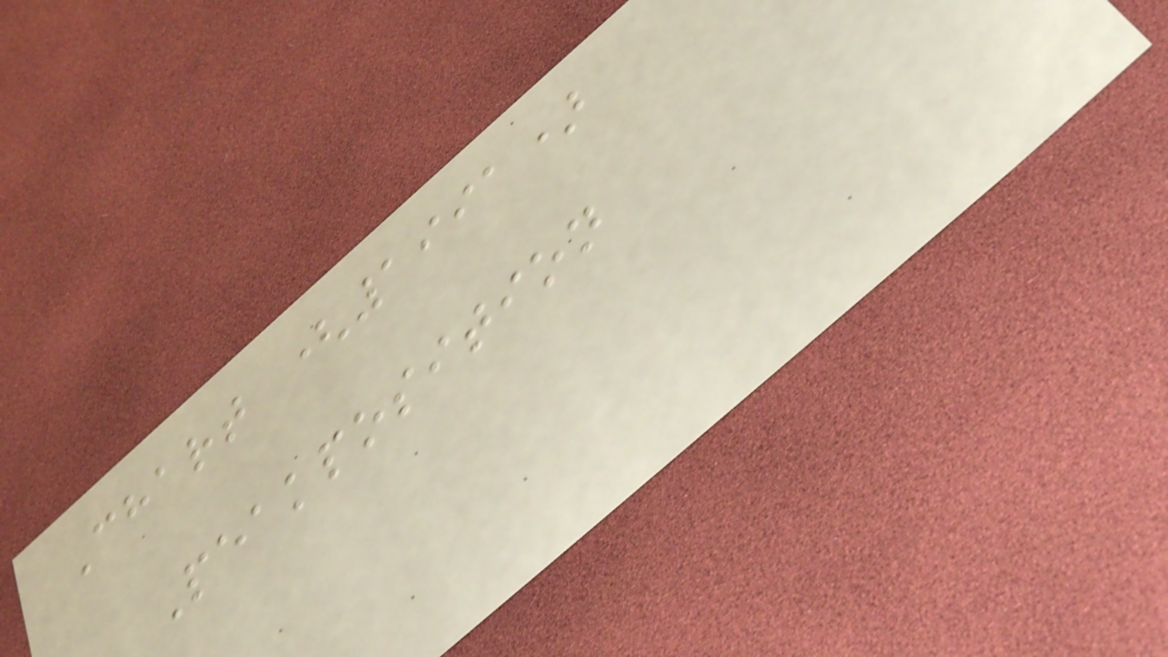Chart (1991)
Peakposition
